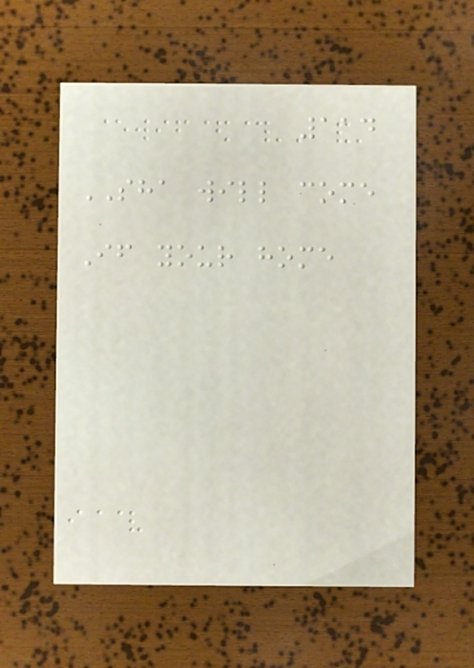114
SHA will come
If your home
